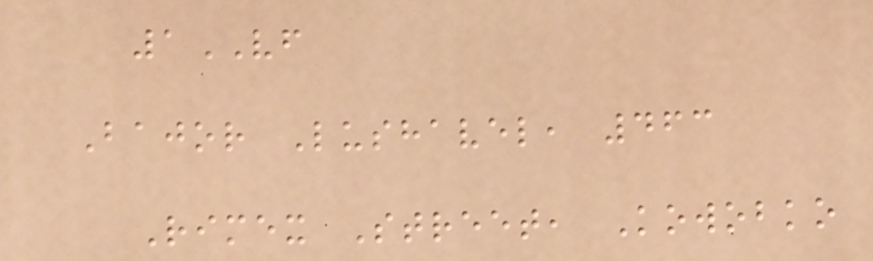1VF
Bajor Lushavel, 463
Rimex Street, Kowobko
